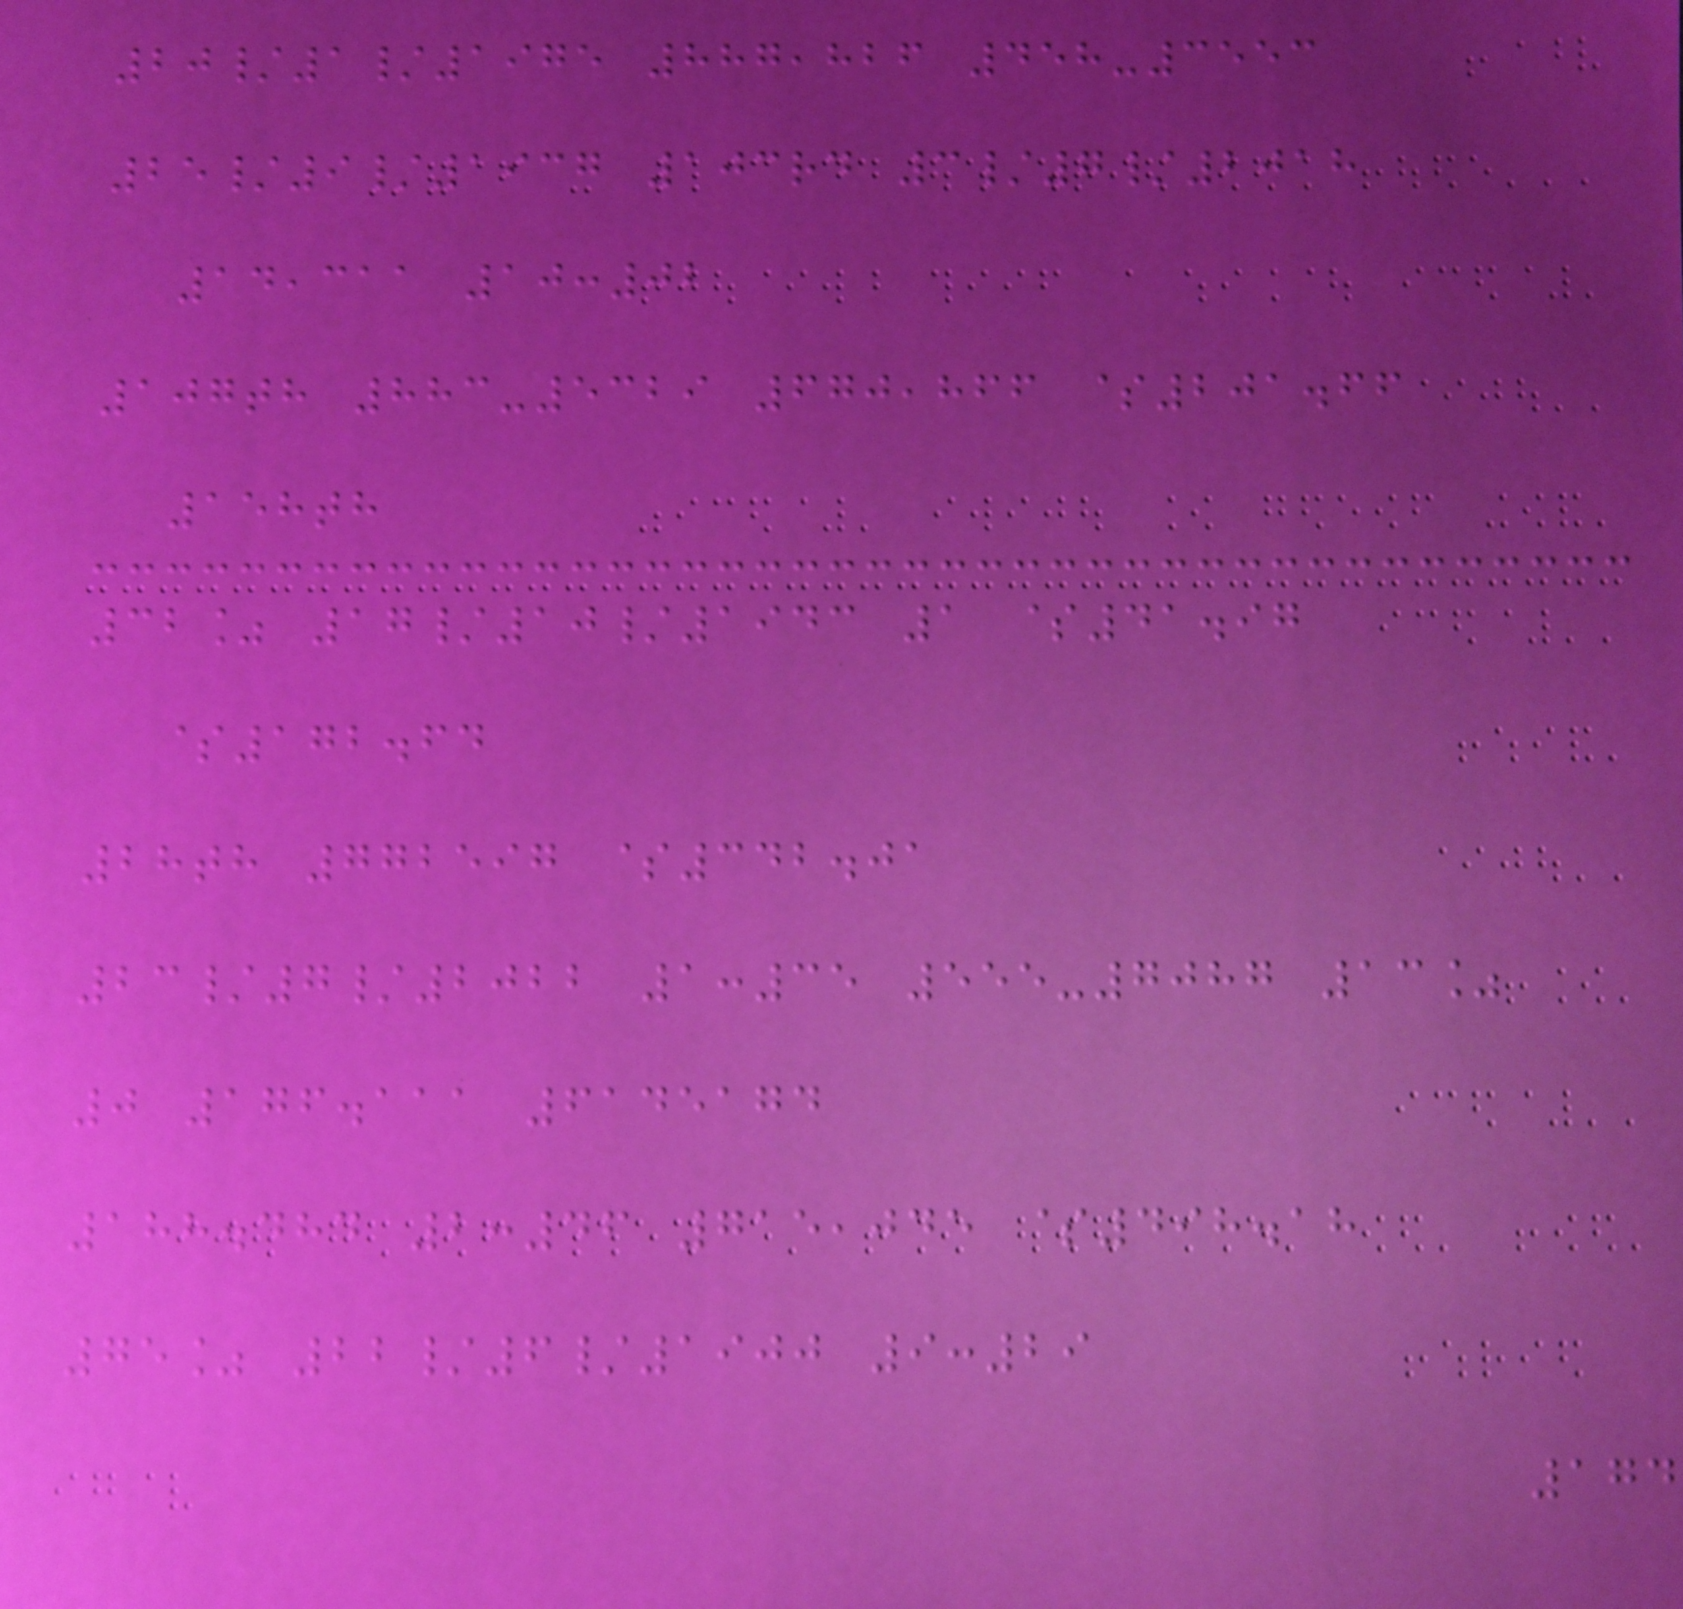20/1/1975 887,826 458-3553
25/9/1937 103rd 3/7/2018
14,311 10:02
107th 883-5329 670,866 $201.66
158th
32% 17/10/1943 1 $41.97
$172.64
28th 772597 $342.01
23/7/2022 1:35 555-7087 13%
0 176.111 6145174
188.484 2:46 715,045 $498.18
75% 22/6/1900 9:29
174
